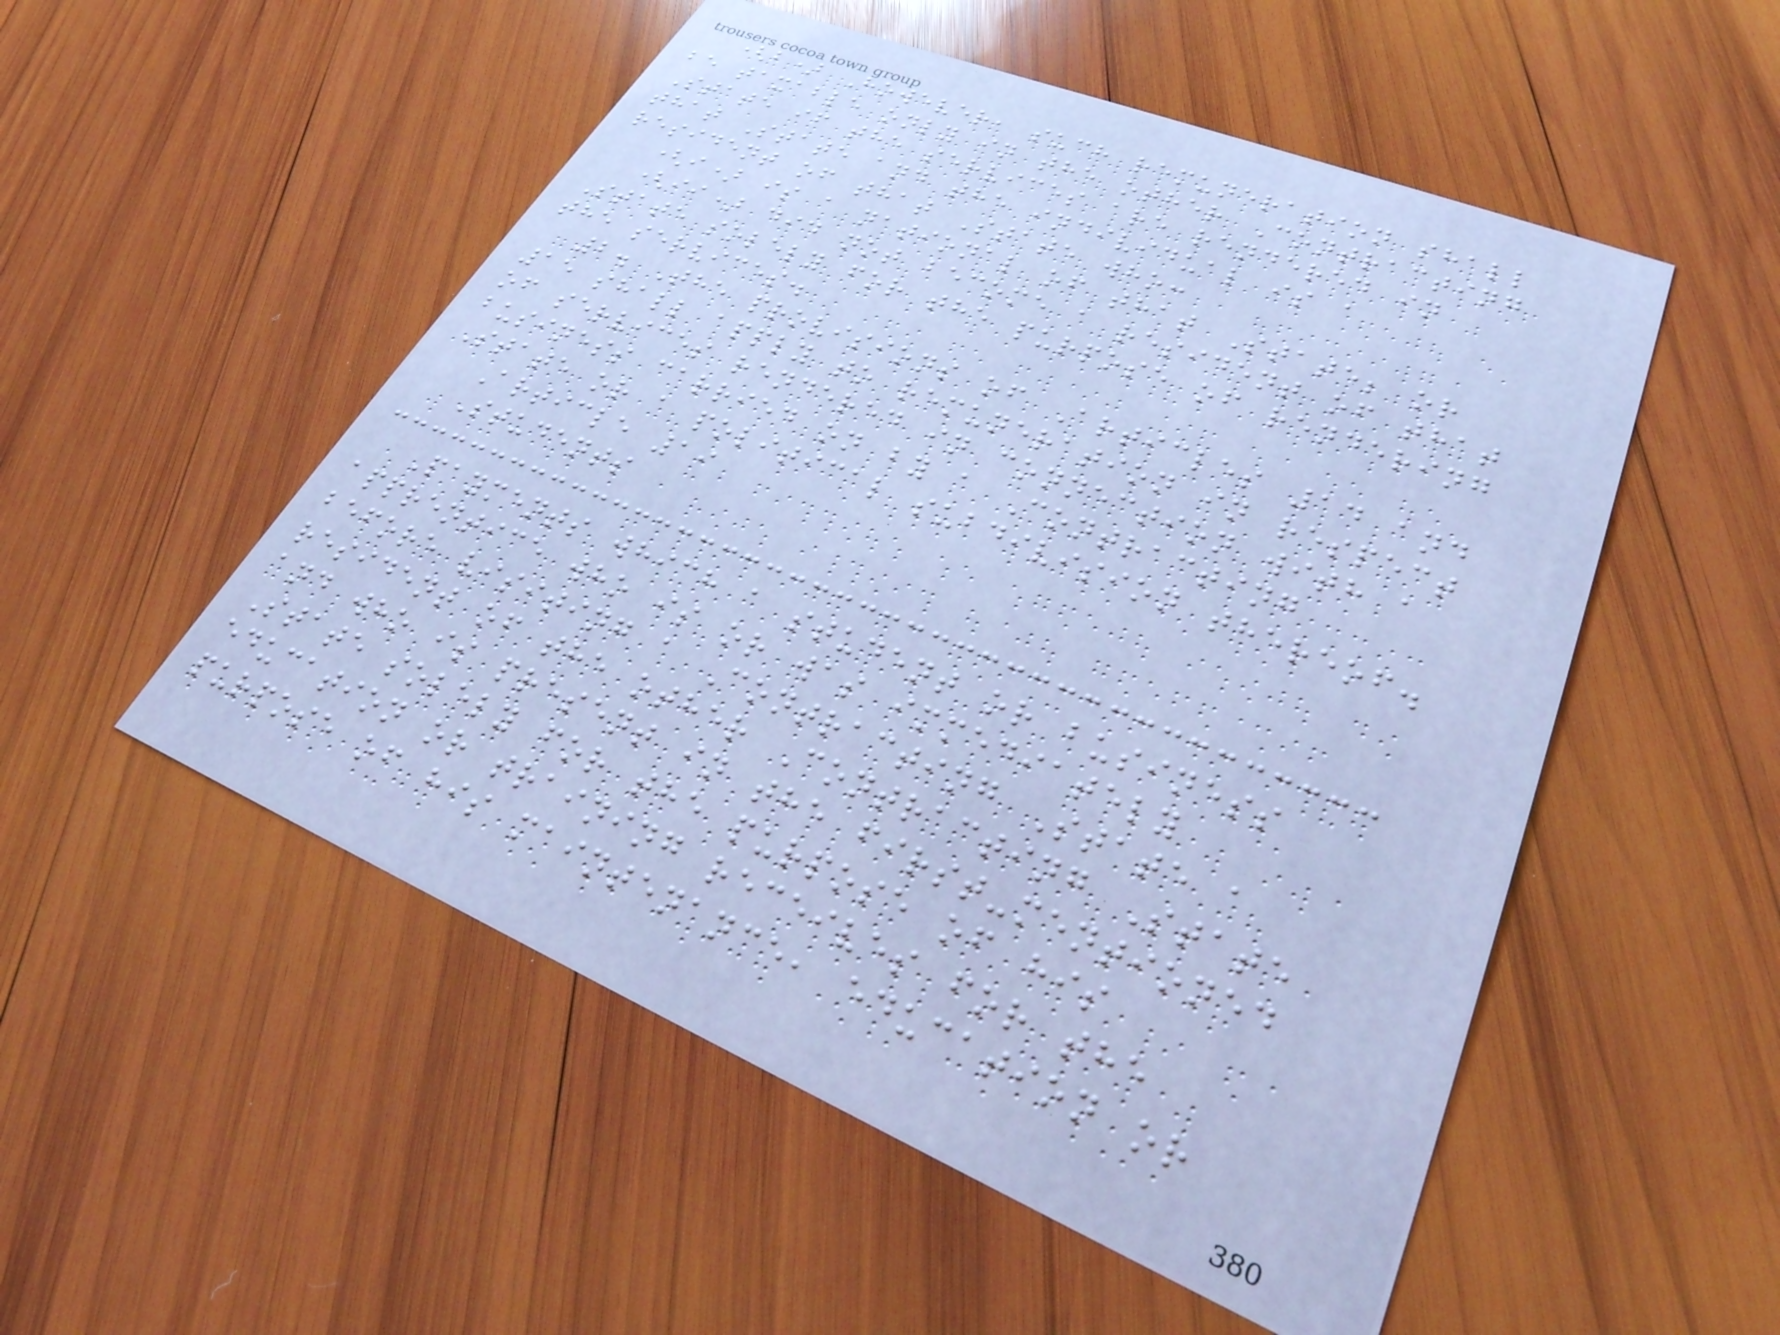(b) However, such remuneration shall
be taxable only in the other Contracting
State if the services are rendered in
that State and the individual is a
resident of that State who:
(i) is a national of that State; or
(ii) did not become a resident of that
State solely for the purpose of rendering
the services.
2. The provisions of Articles 14 and
15 shall apply to remuneration in respect
of services rendered in connection with a
business carried on by a Contracting
State or a political subdivision thereof.
Article 19
Students
Payments which a student or business
apprentice who is or was immediately
before visiting a Contracting State a
resident of the other Contracting State
and who is present in the first-mentioned
State solely for the purpose of his
education or training receives for the
purpose of his maintenance, education or
